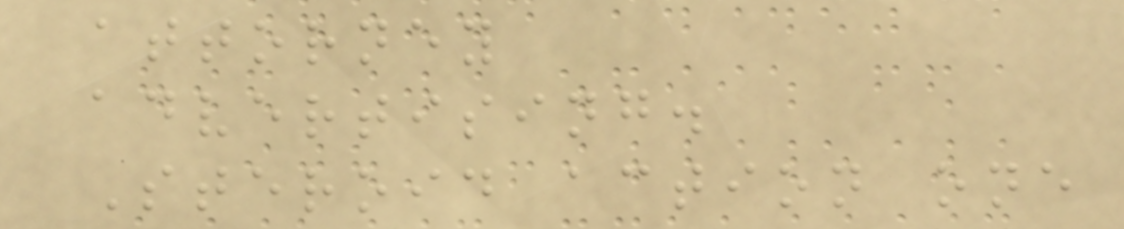attorney
advertising.
Steroid action one
